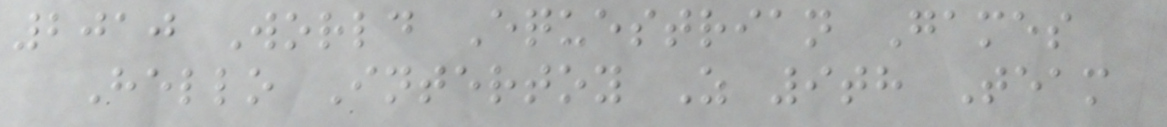2010 World Equestrian Games
Hello Intertoy Z 9th Team
